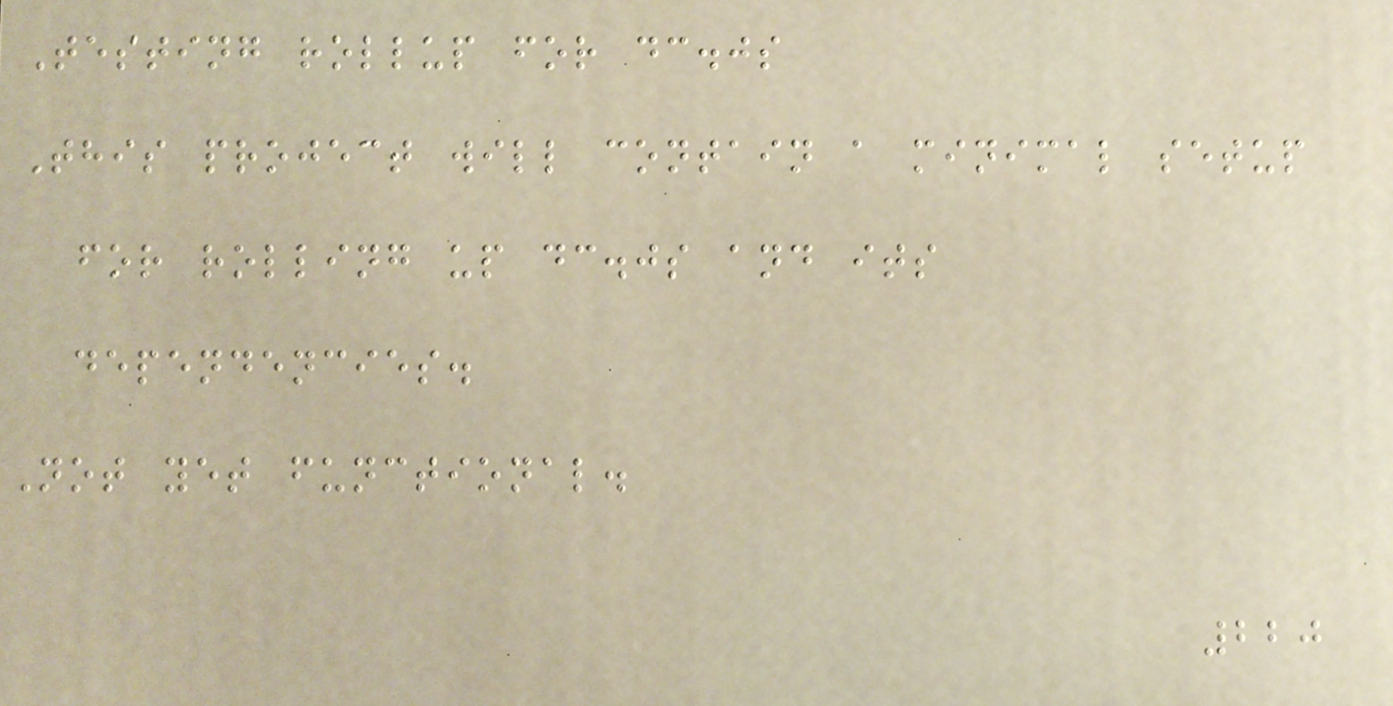Testing rollup for dc.js
This project will contain a minimal setup
for rolling up dc.js and its
dependencies.
Not yet functional.
220
